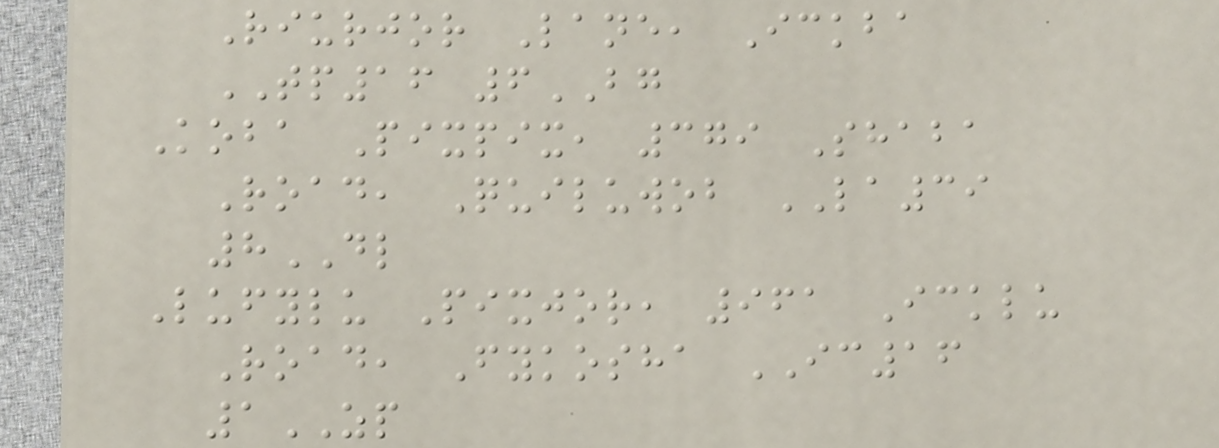Riurjor Lane, Ickba
TP16 6BG
Koba Pixpix, 379 Shaba
Road, Quiluwob LA39
8DL
Lufylu Pixjor, 961 Icklu
Road, Fykosha IC16
1ZP
